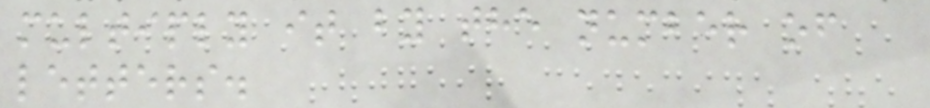multiply it by the number of
letters.
